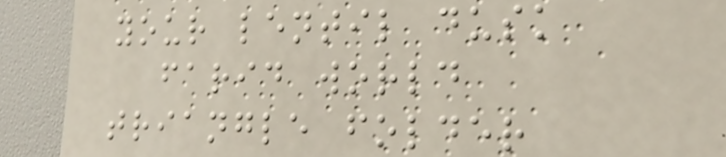your lentil dusk
farid world
triangle folder
